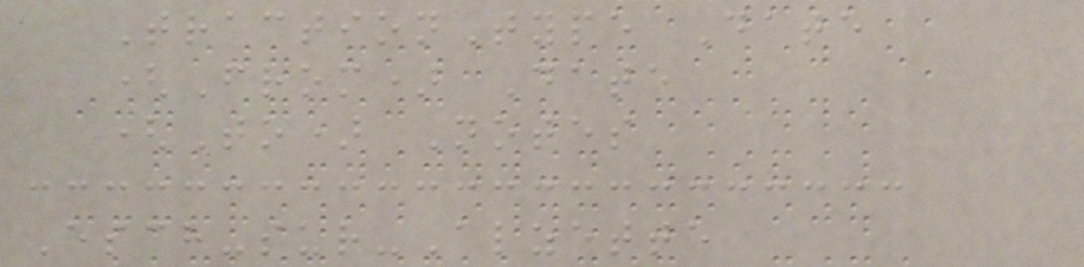TractionType Date
(From) Date
(To) Notes
Esch-sur-Alzette
